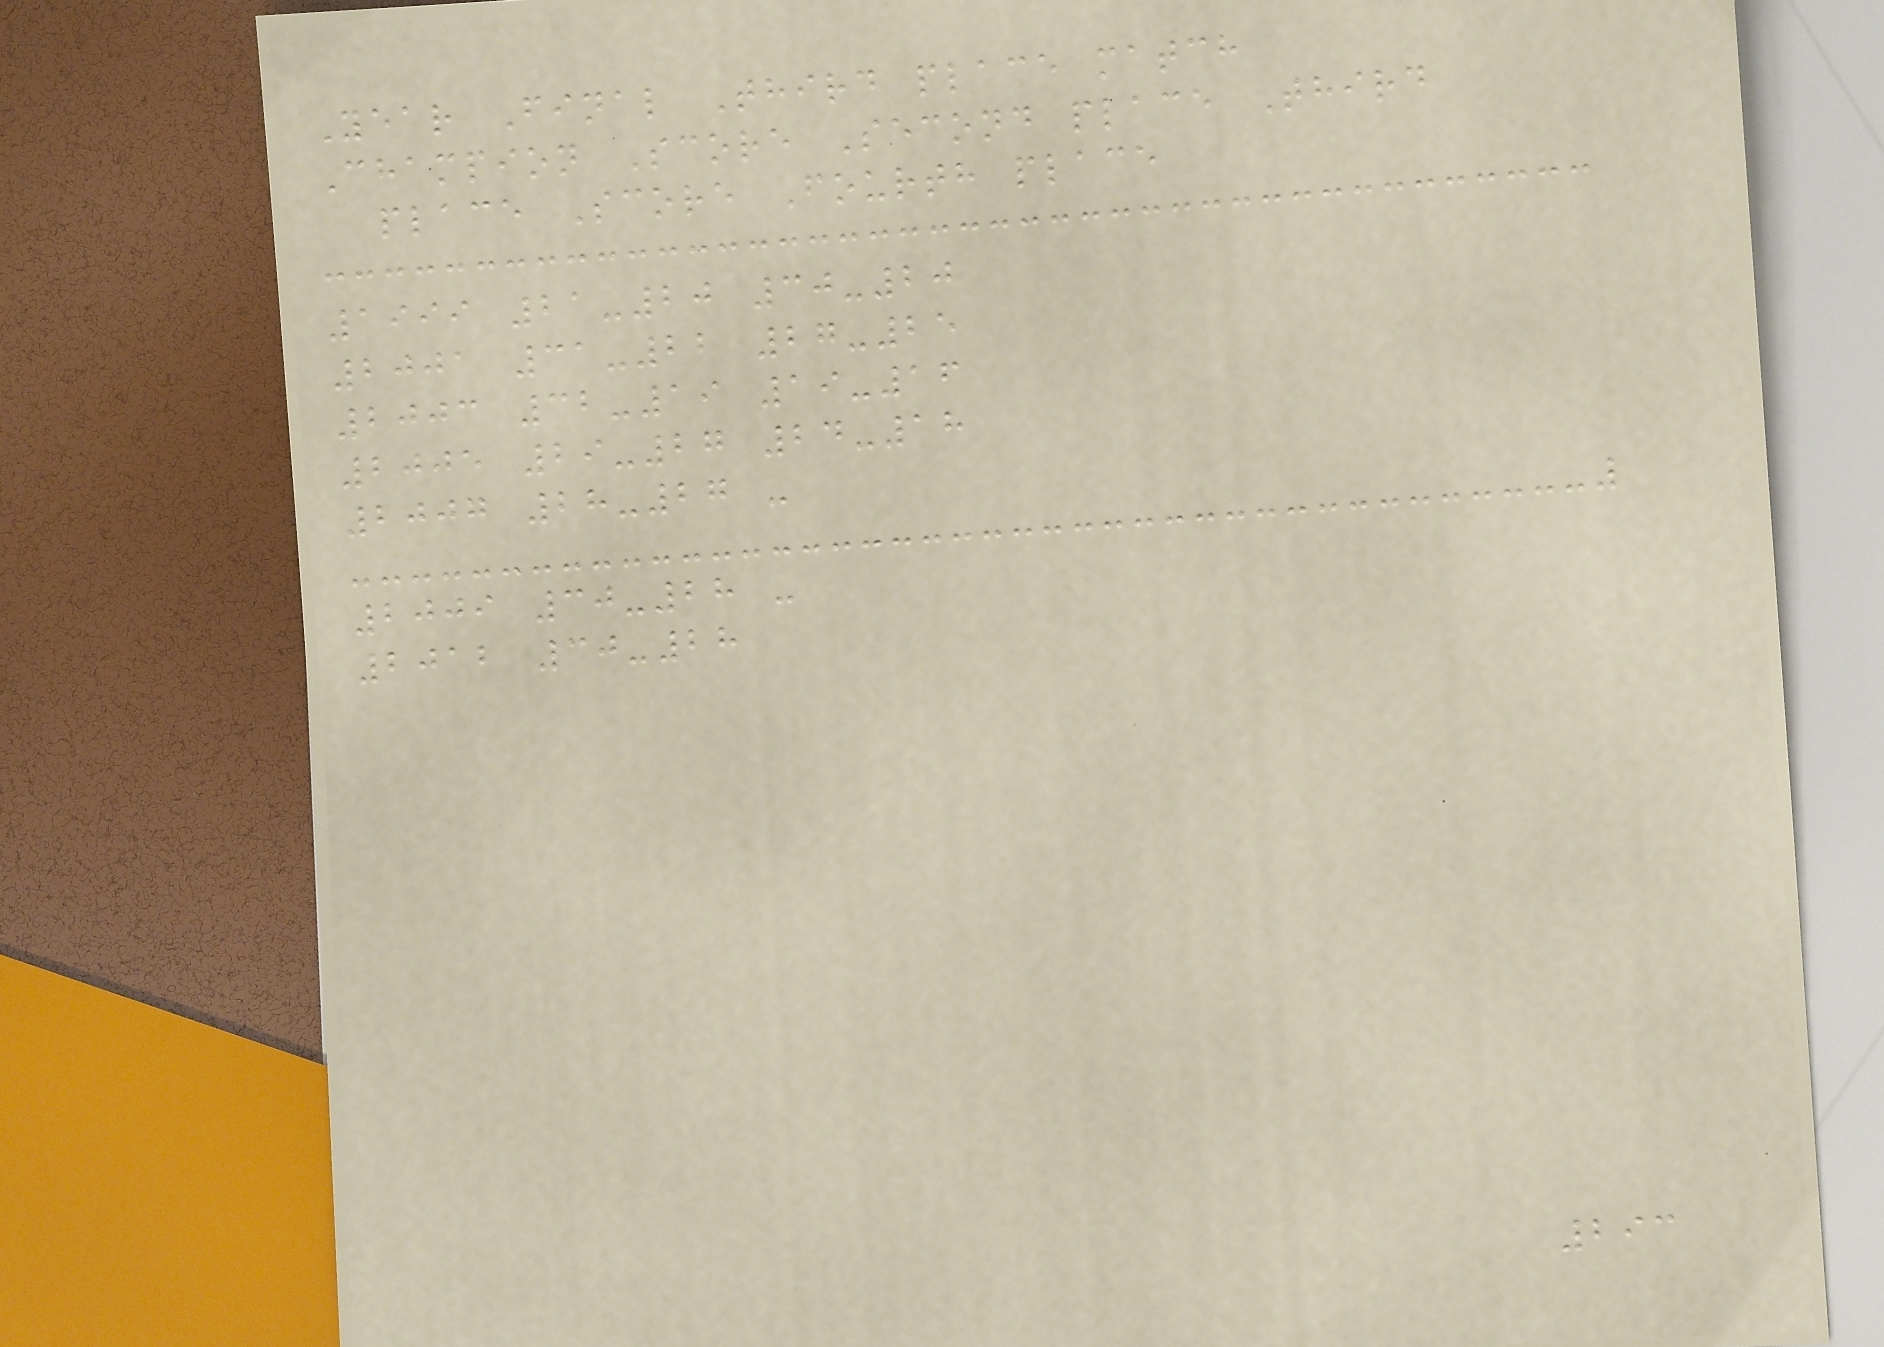Year Final Third place match
Champion Score Second place Third
place Score Fourth place
1999 21-20 30-20
2001 31-22 27-25
2003 32-19 19-16
2005 29-27 24-18
2007 28-27 -
2009 30-28 -
2012 30-28
293
